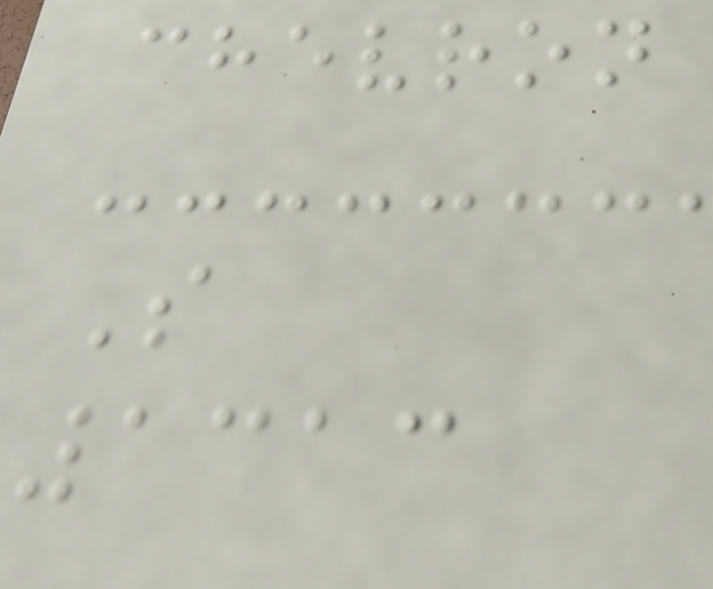chevron
S
1313
